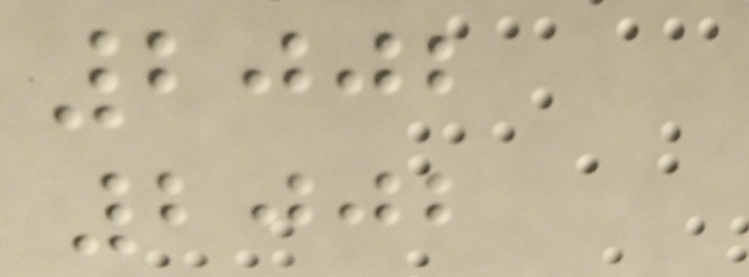2002
2002
